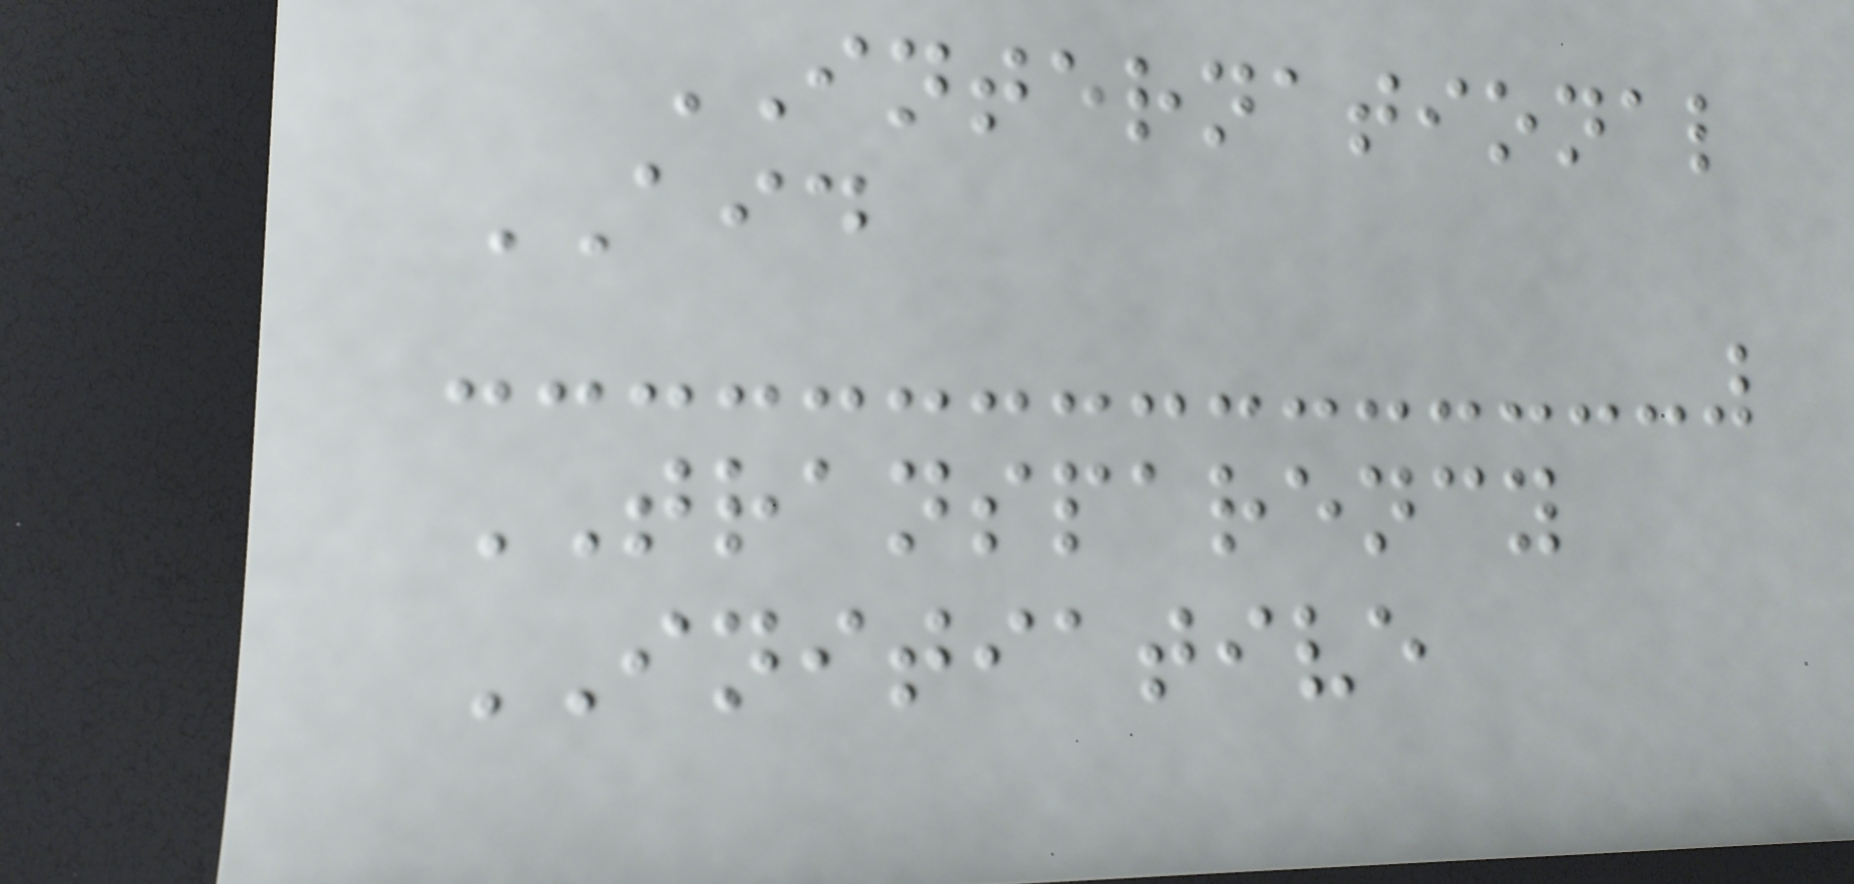INTERNATIONAL
AID
TRANSPARENCY
INITIATIVE
